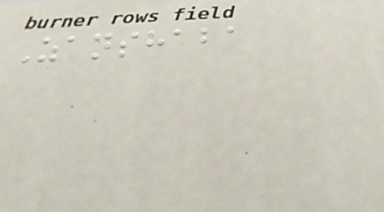Zanshaba
